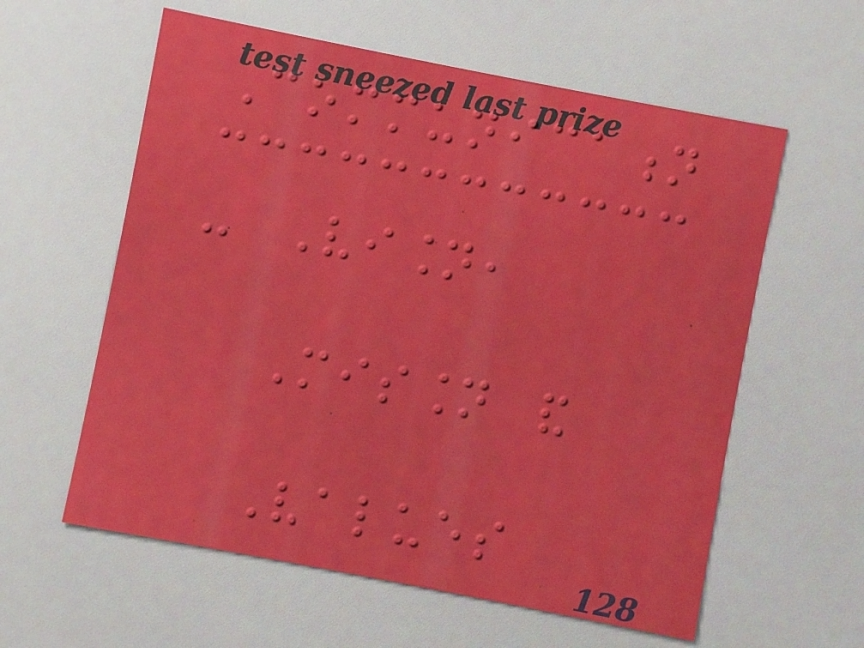Communication
- Vision,
Mission and
Values
